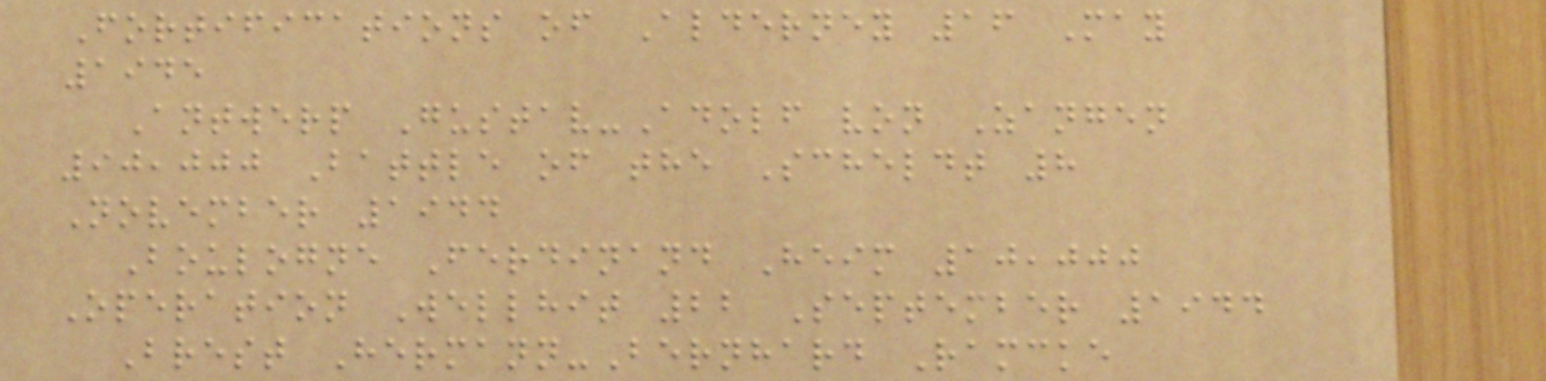Fortifications of Alderney 16 May
1945
Antwerp Gustav-Adolf von Zangen
90,000 Battle of the Scheldt 8
November 1944
Boulogne Ferdinand Heim 10,000
Operation Wellhit 22 September 1944
Brest Hermann-Bernhard Ramcke
